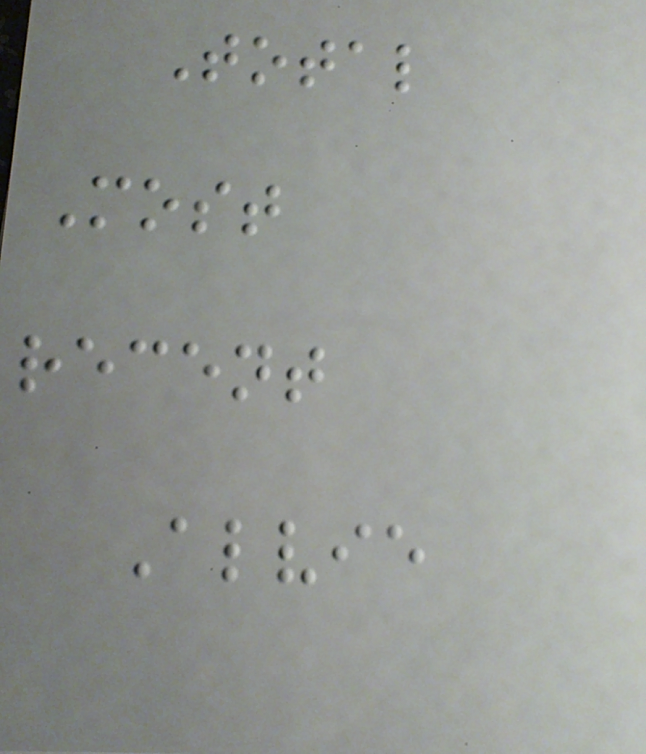Total
Most
recent
Alvie
